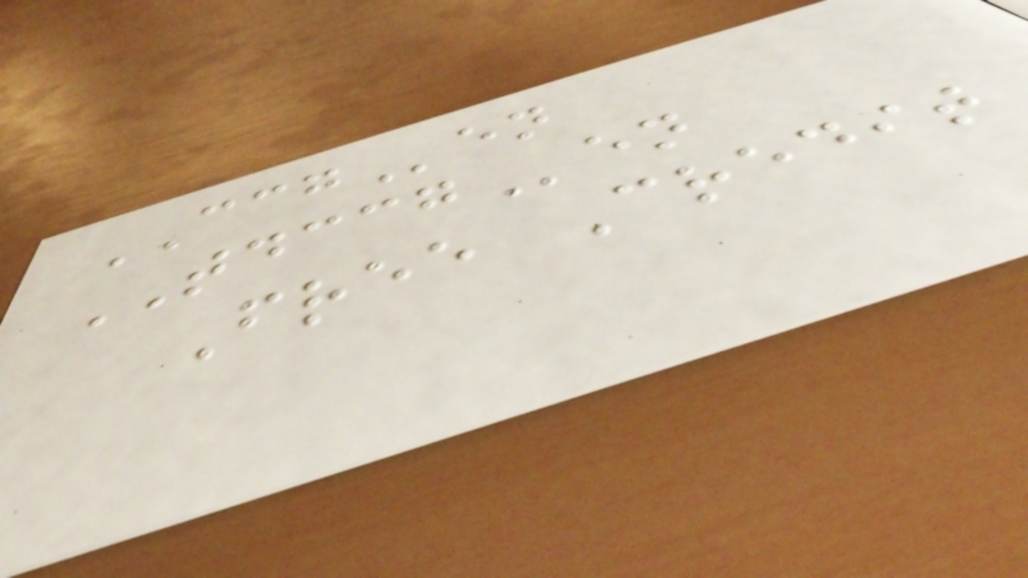CCGen
TDCCGen
Free Credit
